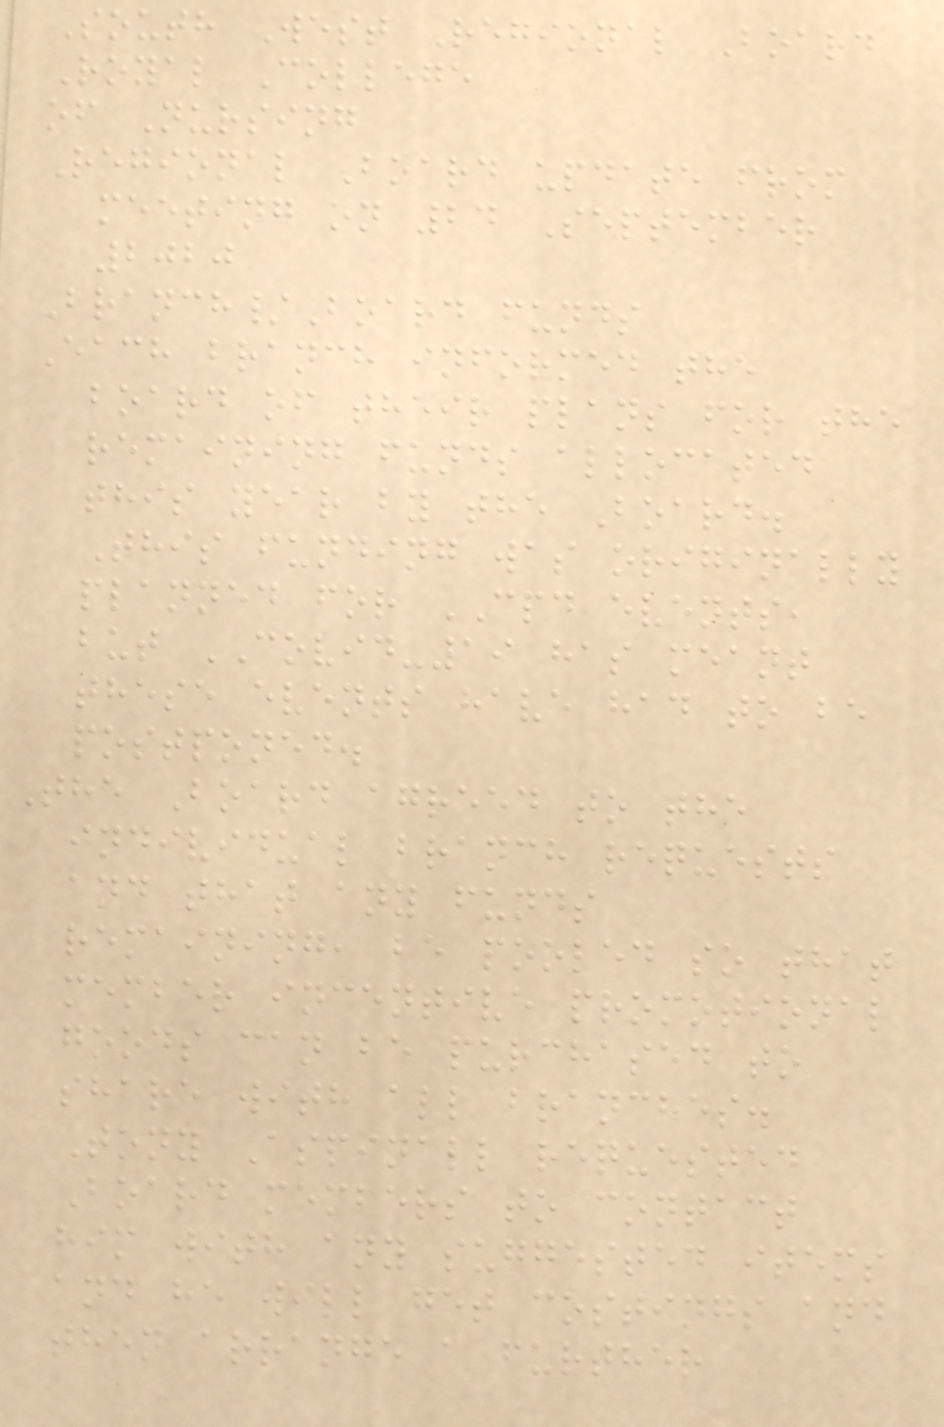South West Regional Board
Royal College
of Nursing
Regional Board update from
meeting on 24 September
2020
Branch/Board funds
Each branch informed the
board of their plans for the
remaining funds allocated
this year by the Board.
This funding was originally
planned for CPD events,
but COVID-19 has meant
these events have had to be
postponed.
The Board agreed to the
individual branch requests
and that any funds
remaining, be pooled so that
member incentive promotional
goods can be purchased to
share with all branches.
Tony Aspinall requested
Board members to contact
him with any suggested items
and he will get costings and
then arrange a further
